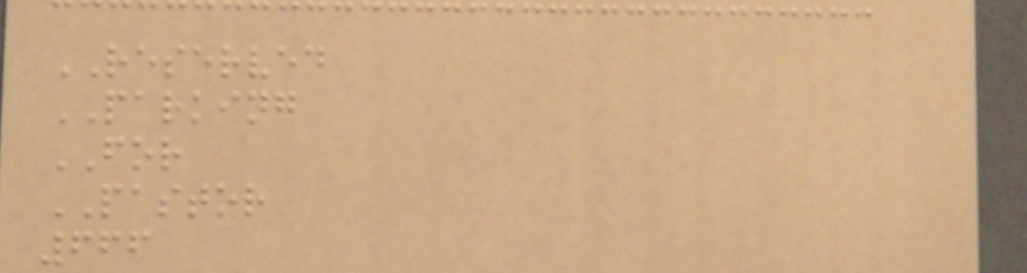RESERVED
PARKING
FOR
PASTOR
666
